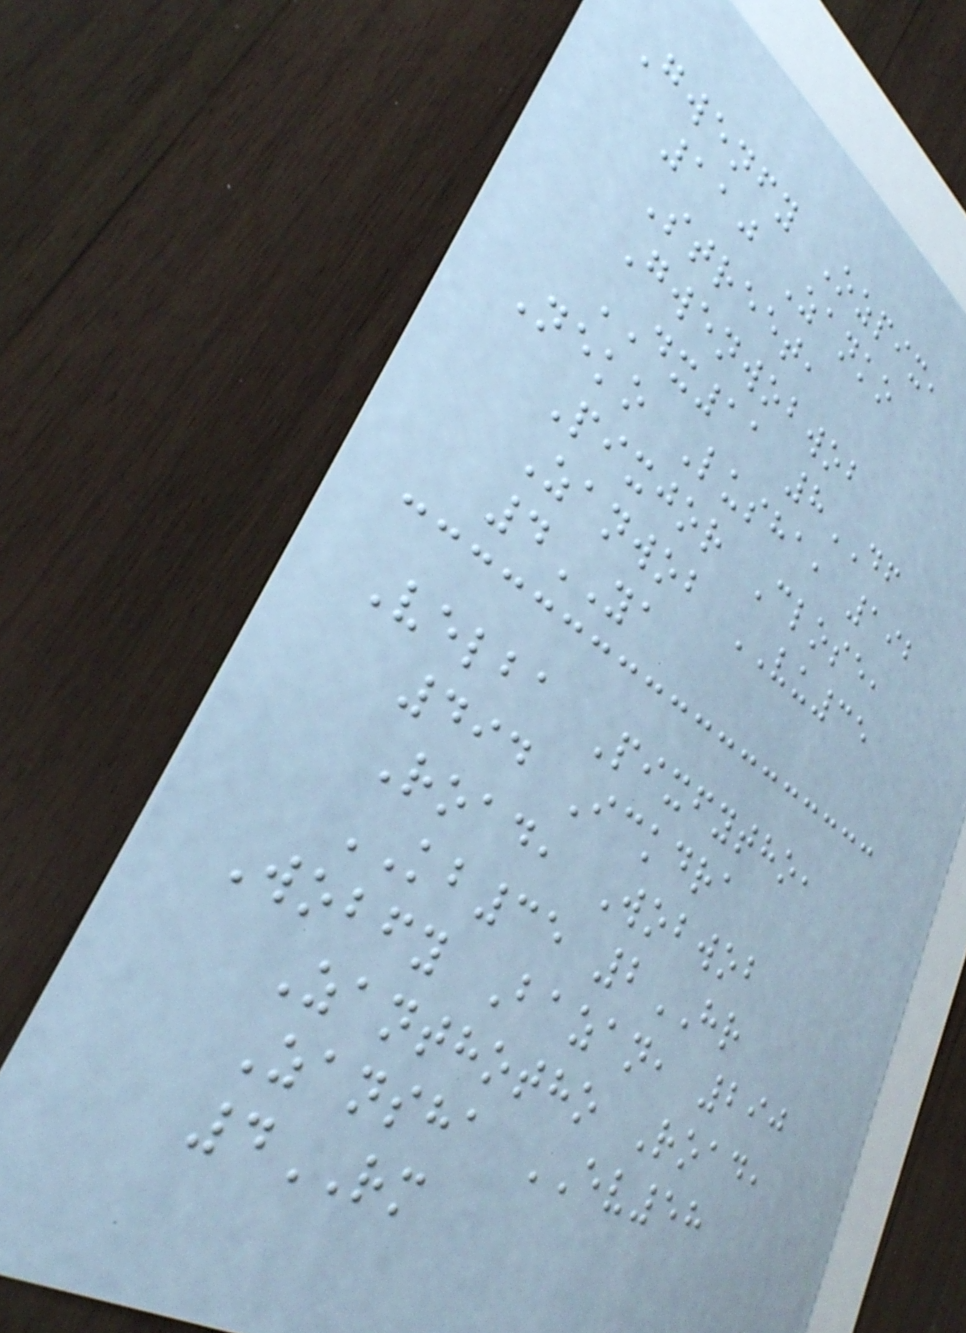Gwenfy Ozpix,
110 Zanko
Street,
Gwenwobwob
DX11 8DF
Neko Lusha, 192
Pixjor Close,
Zanwob VU35
4YA
Velba Pixfytho,
494 Ickdra
Road, Wobwob
KB35 2HR
Wobfy Bazan, 290
Zanthotho Road,
Zansha EV58
4RM
